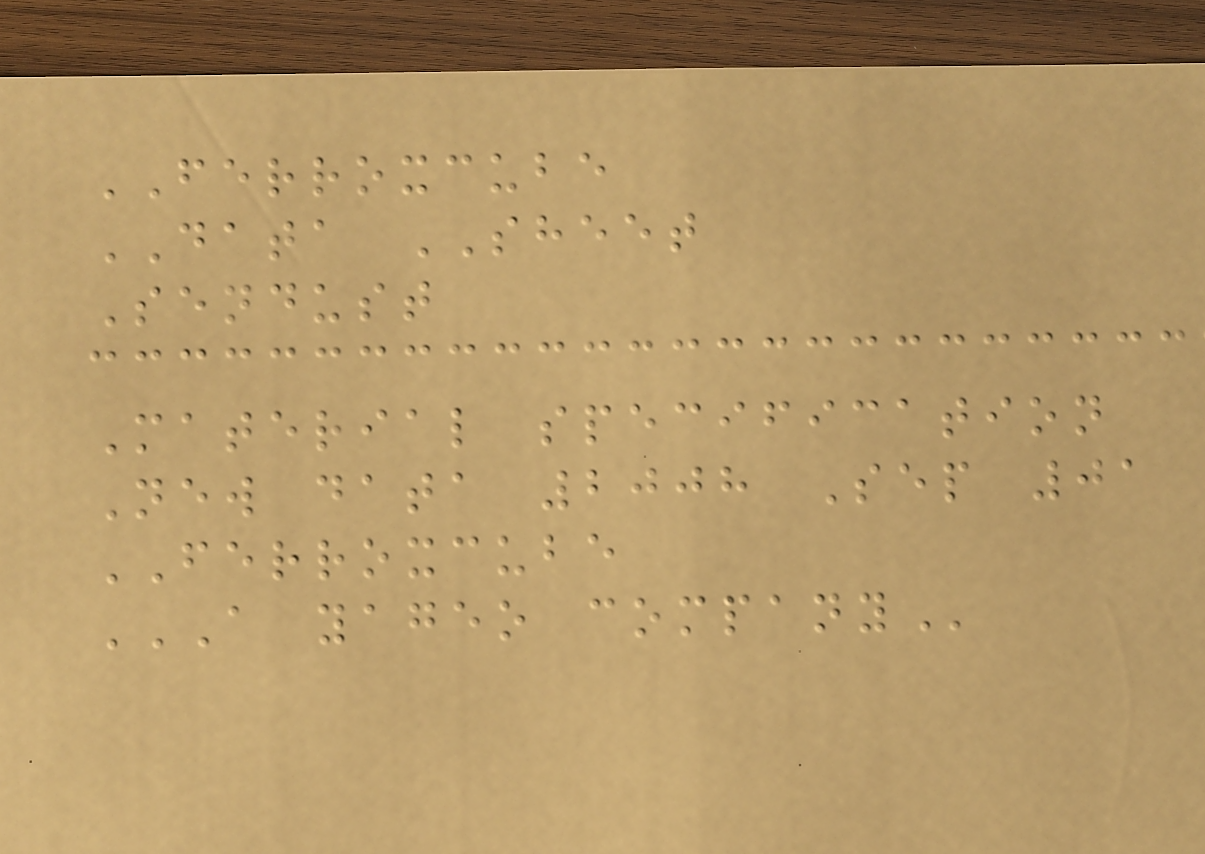FERROXCUBE
DATA SHEET
Sendust
Material specification
New data 2008 Sep 01
FERROXCUBE
A YAGEO COMPANY
